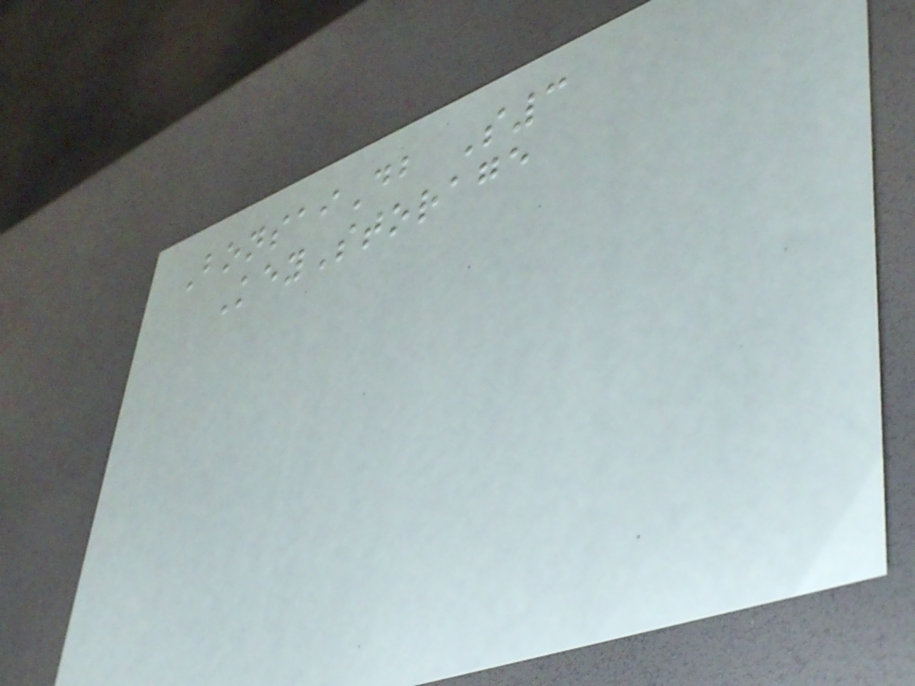BonsaiDb S3
KeyStorage
